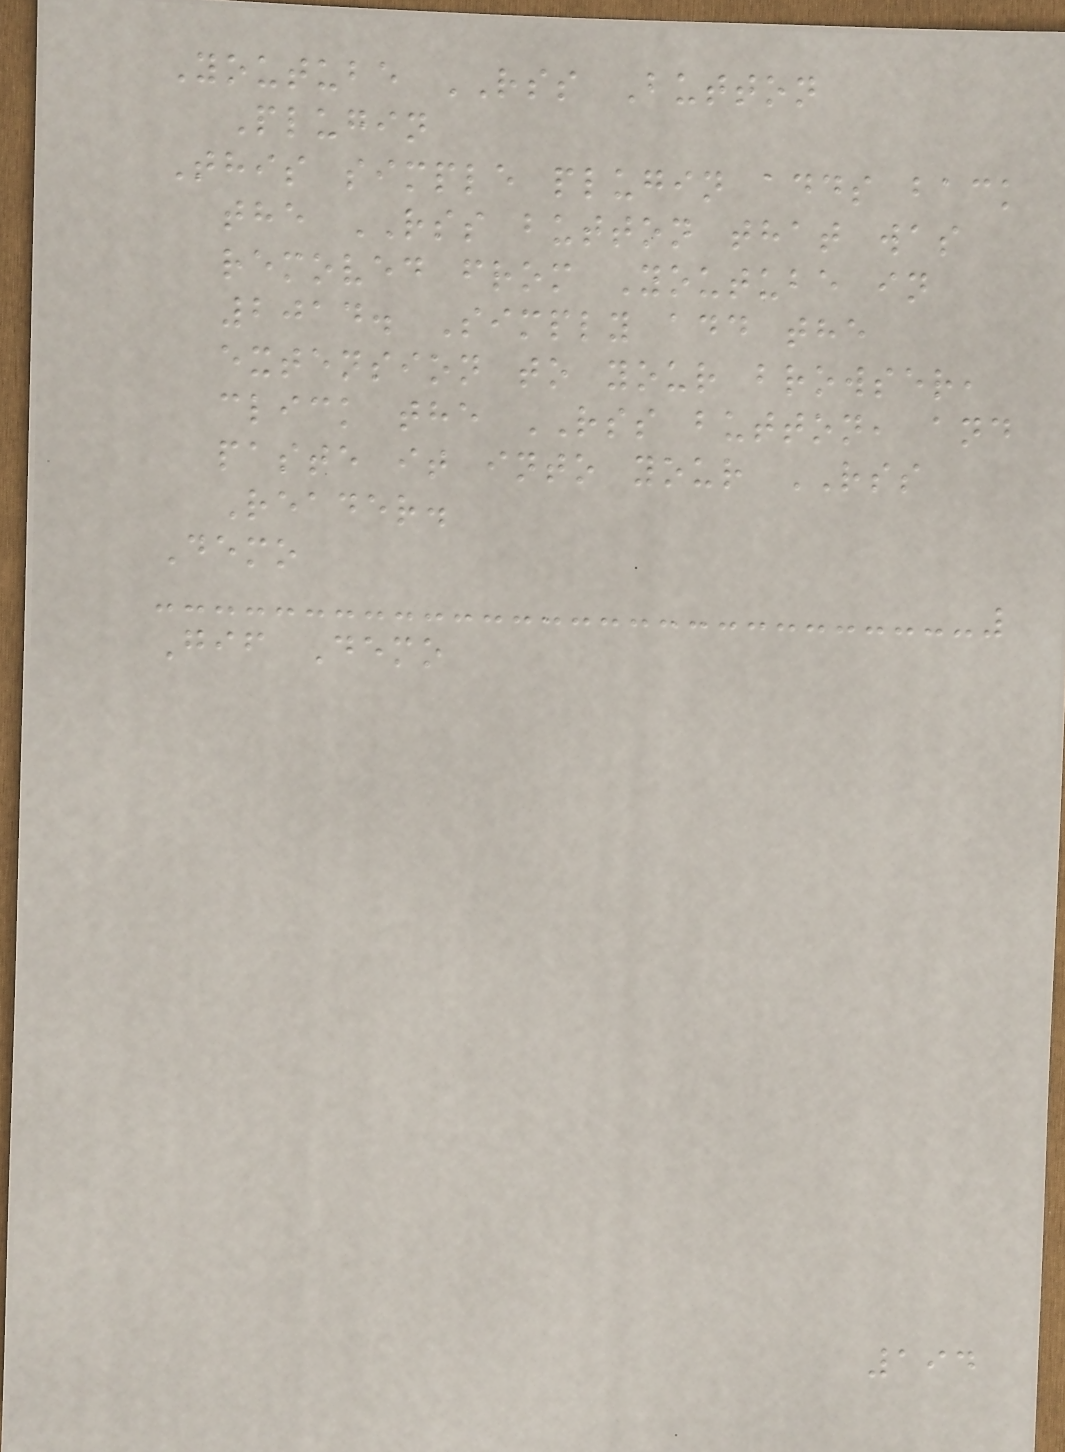Youtube RSS Button
Plugin
This simple plugin adds back
the RSS button that was
removed from Youtube in
2014. Simply add the
extension to your browser,
click the RSS button, and
paste it into your RSS
Reader.
Demo
Gif Demo
194
